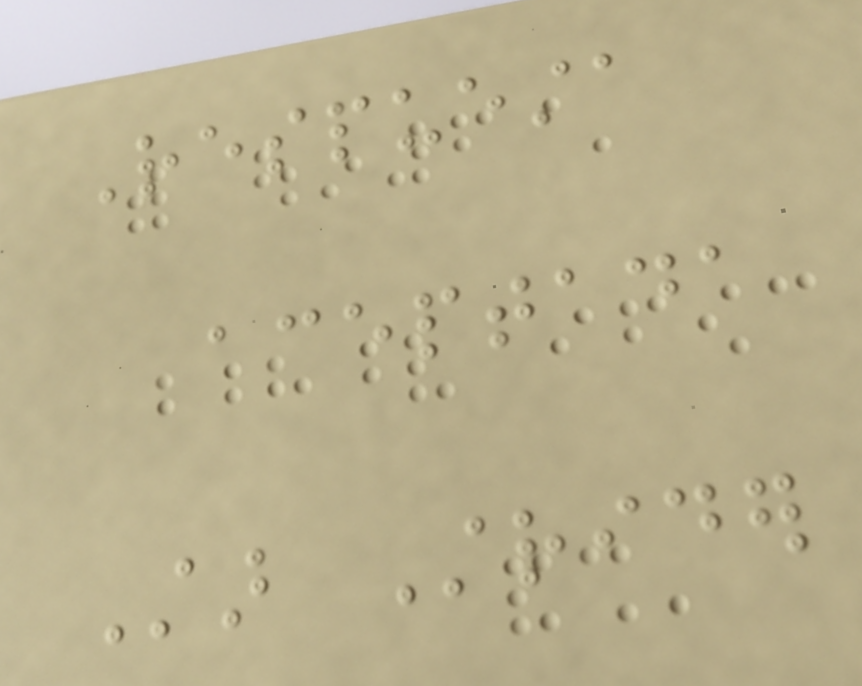Respuesta
aceptada
Star Strider
